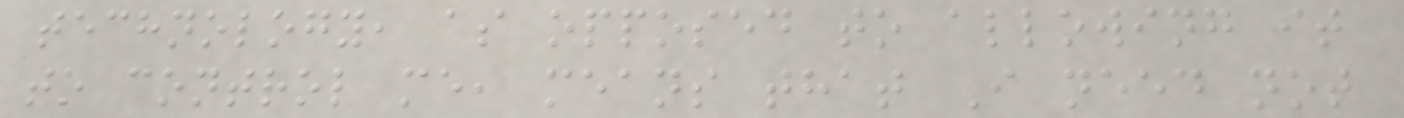technology, as opposed to allowing it
to control me, means that I need not
